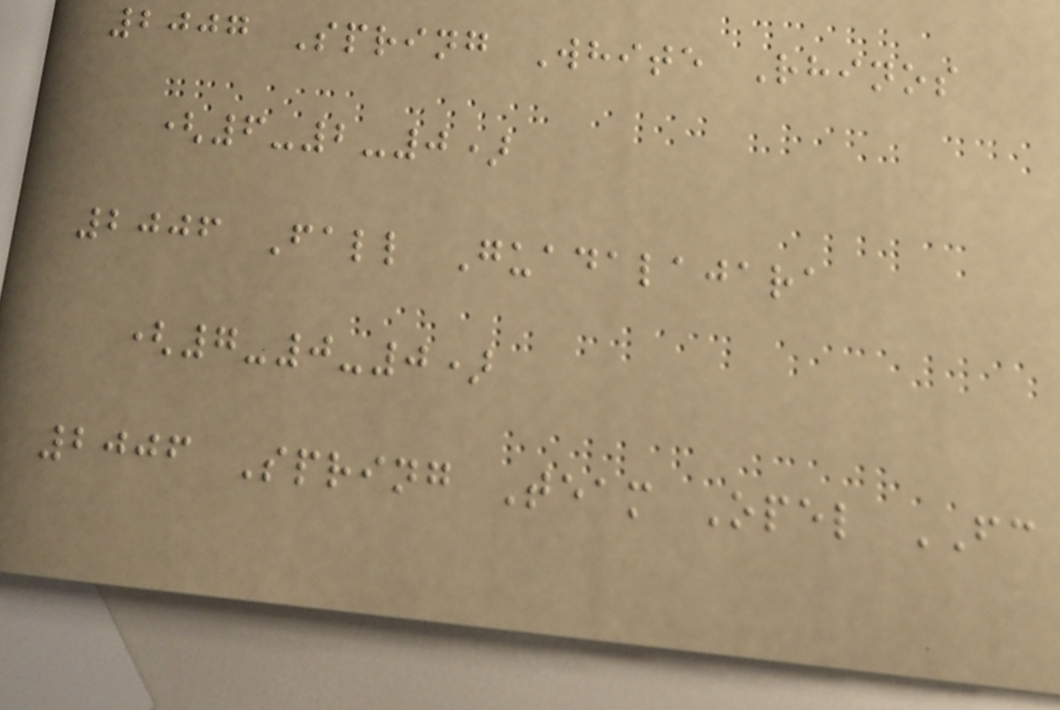2007 Spring White Rhinos
(6-2-0)
2006 Fall Guadalajara
(7-0-0)
2006 Spring Team Opel FC
